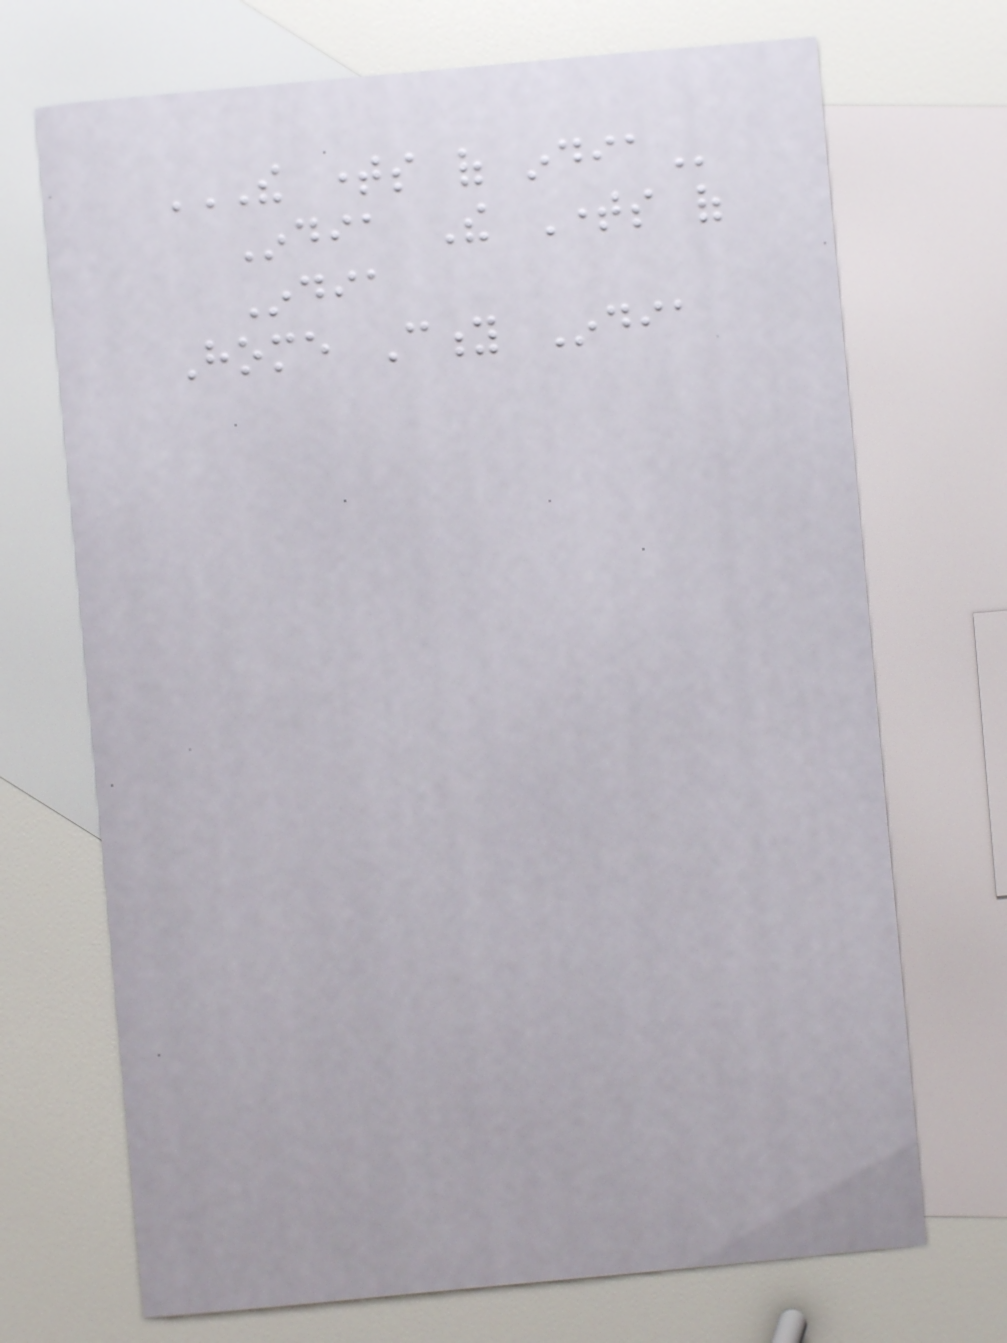THE TIMES OF INDIA
India The Times of
India
Home City India
